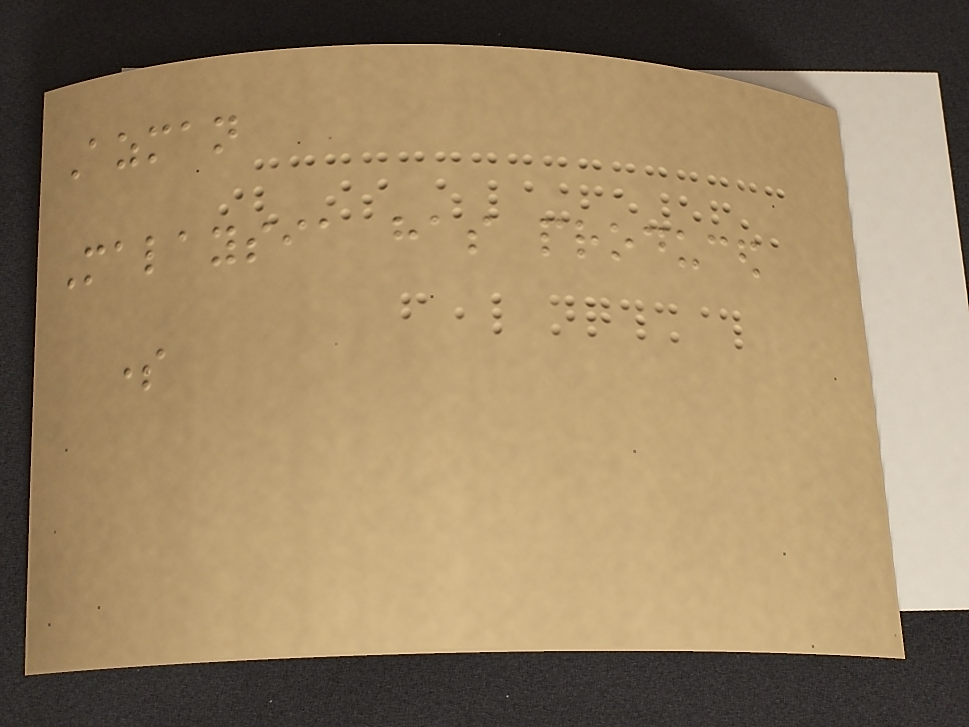Azman
Malaysia has produced
some
